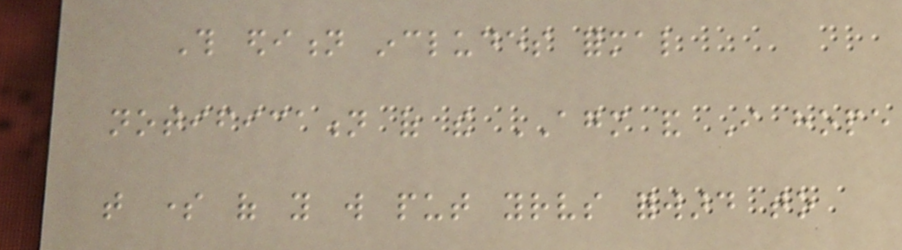This edition includes formal
notification of the AGM and I hope
that some of you will put yourselves forward to
